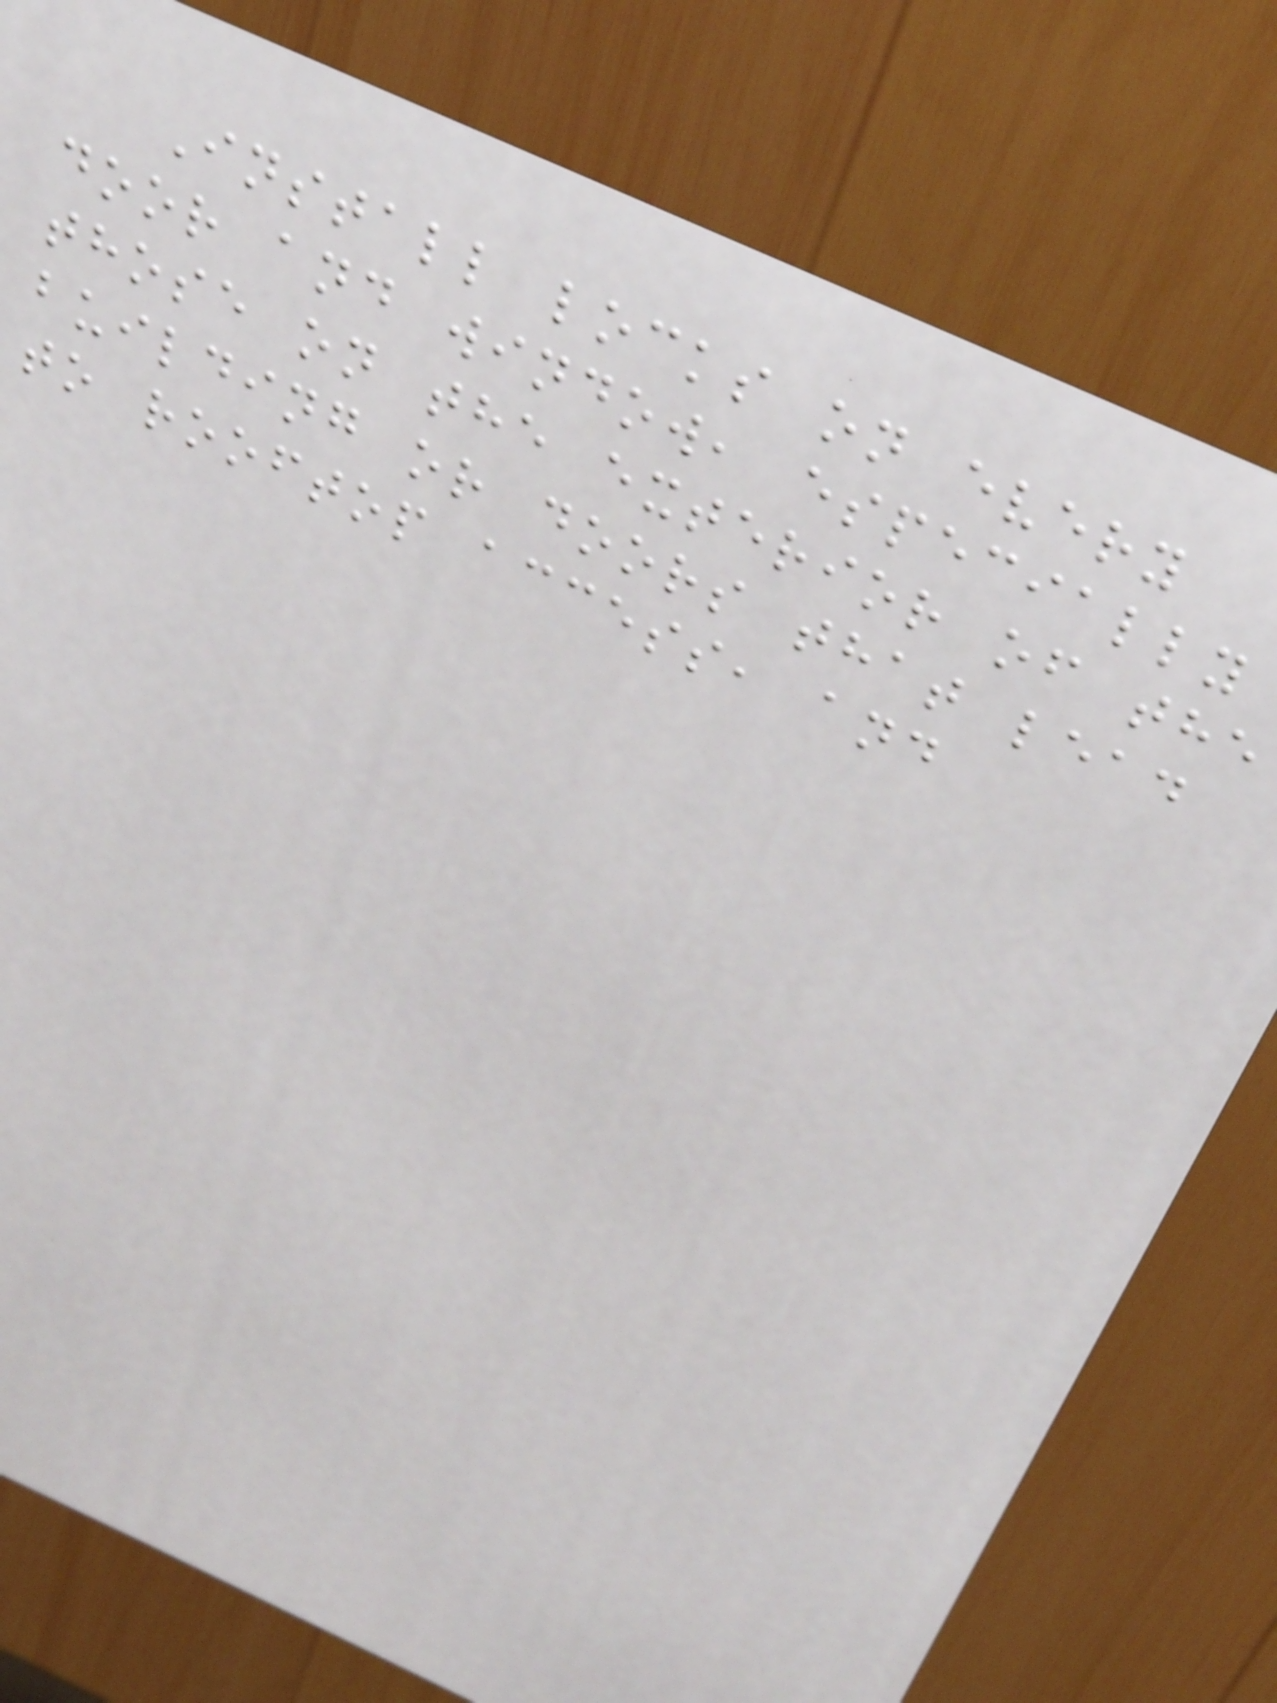Install locks on every
door and window, especially
those on the exterior of the
building or doors that lead
to rooftop access, and
